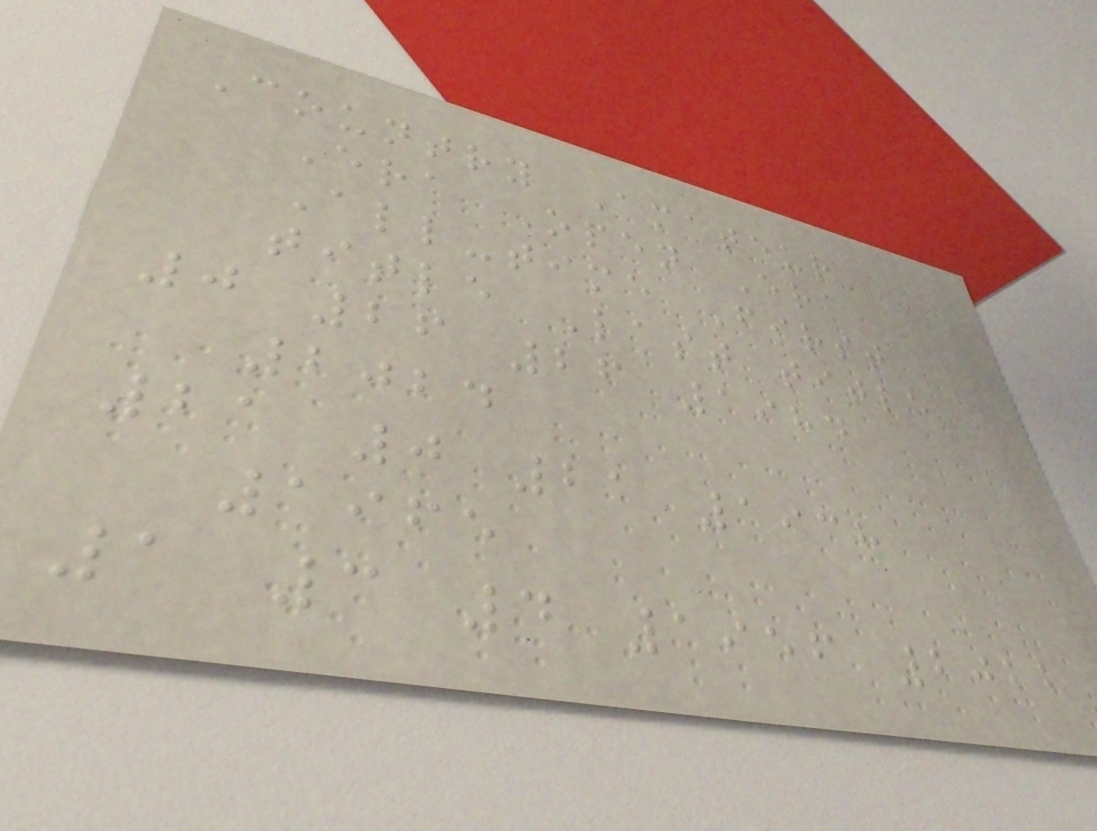Country Amateur
Era Open Era
All-time First
title Last title
0 26 26 1984
2024
21 0 21 1938
1965
1 3 4 1956 2022
